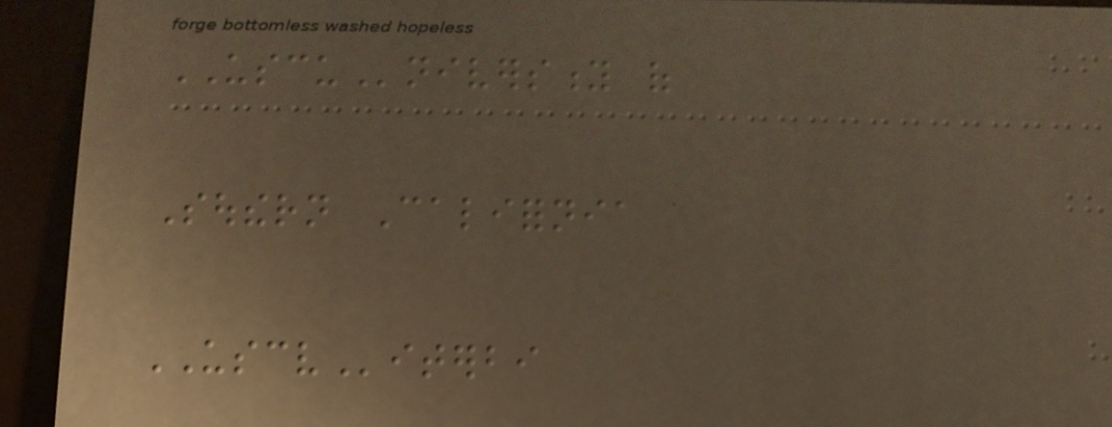USCUniversity of
Southern California
USCViterbi
